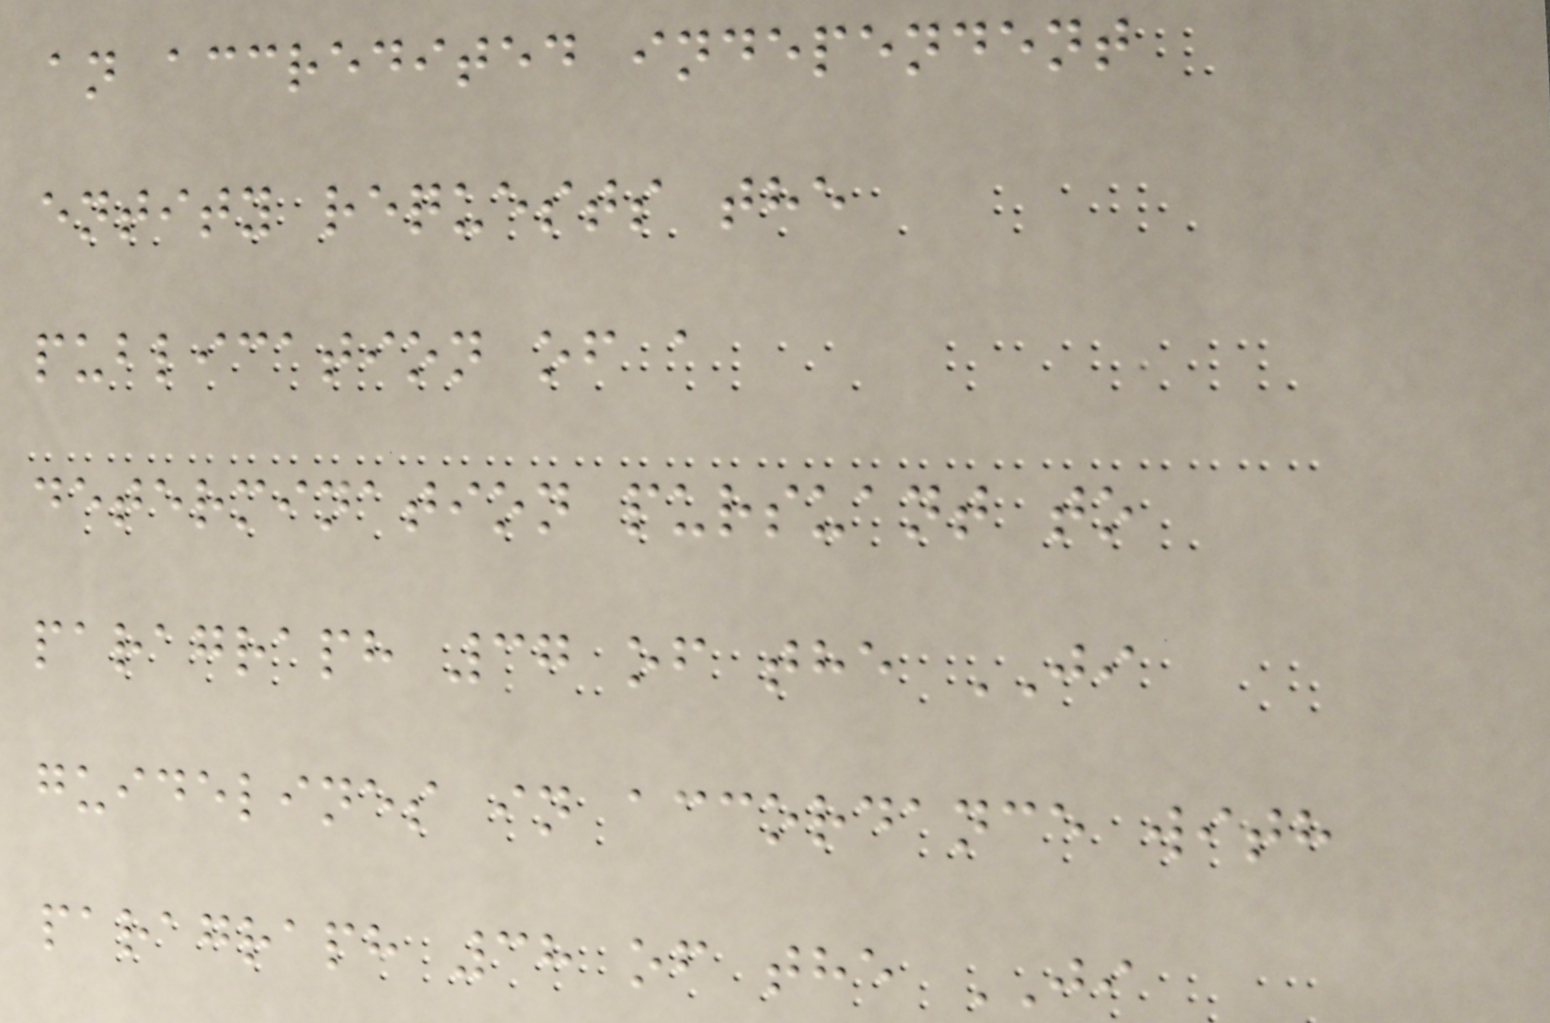an accredited independent
entity requests the
publication of a
determination pursuant to
paragraph 37 of the JI
guidelines in accordance with
paragraph 38 of the JI
